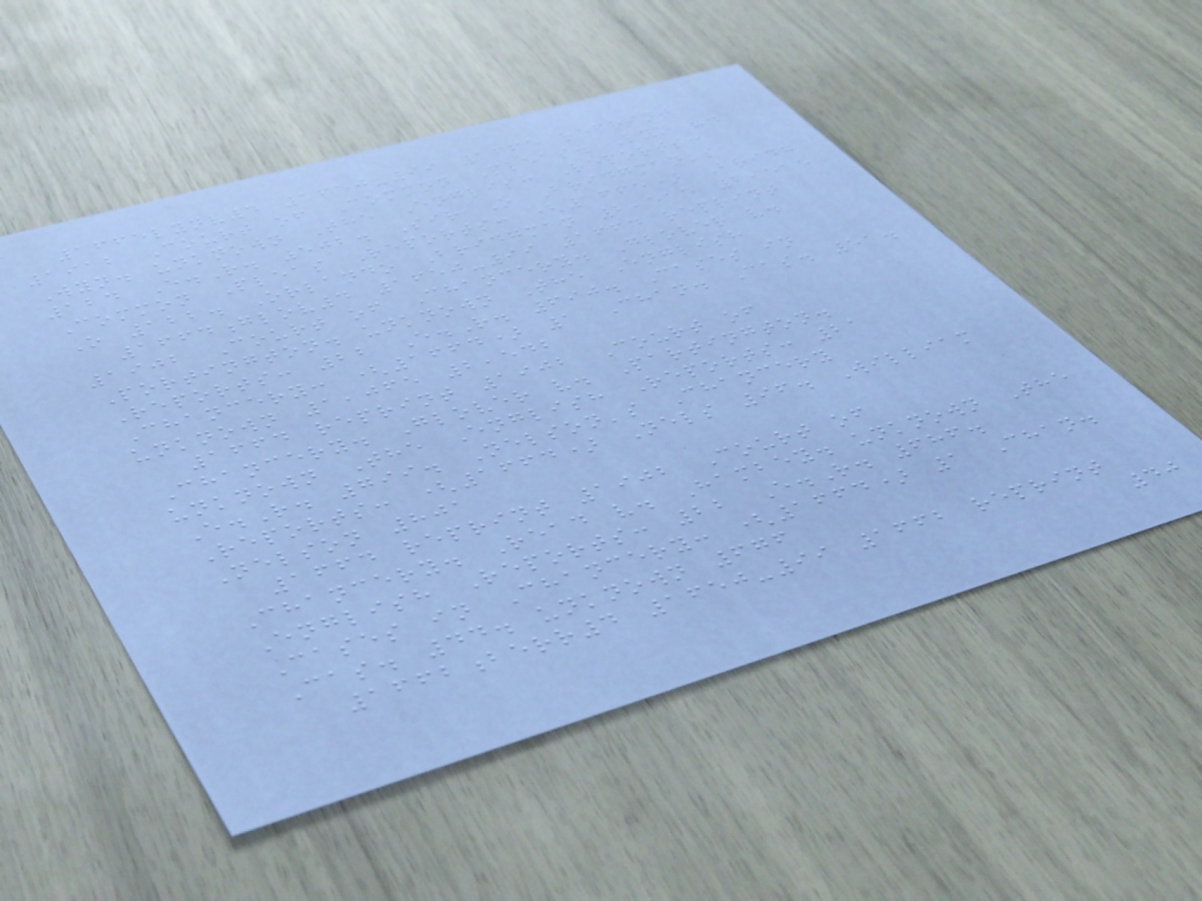1665lynv4 1650-99 1665 reprint
1912 Court of Common Pleas. Lyn v.
Wyn. unknown The English Reports:
124 E.R. 502. Sir O Bridgman's
Common Pleas Reports: (1665) Bridg
O 122. Orlando Bridgman 2,515 2,515
1664glov4 1650-99 1664 reprint
1902 Court of Chancery. Glover v.
Portington. unknown The English
Reports: 22 E.R. 690. Cases in
Chancery: (1664) 1 Chan. Cas. 51.
unknown 1,065 2,542
1664 reprint 1902 Court of
Chancery. Glover v. Partington.
unknown The English Reports: 21
E.R. 799. Nelson's Chancery
Reports: (1664) Nels 96. William
Nelson 801
1664 reprint 1902 Court of
Chancery. Read v. Hambey. unknown The
English Reports: 22 E.R. 686.
Cases in Chancery: (1664) 1 Chan.
Cas. 44. unknown 676
1662berr4 1650-99 1662 reprint
40
